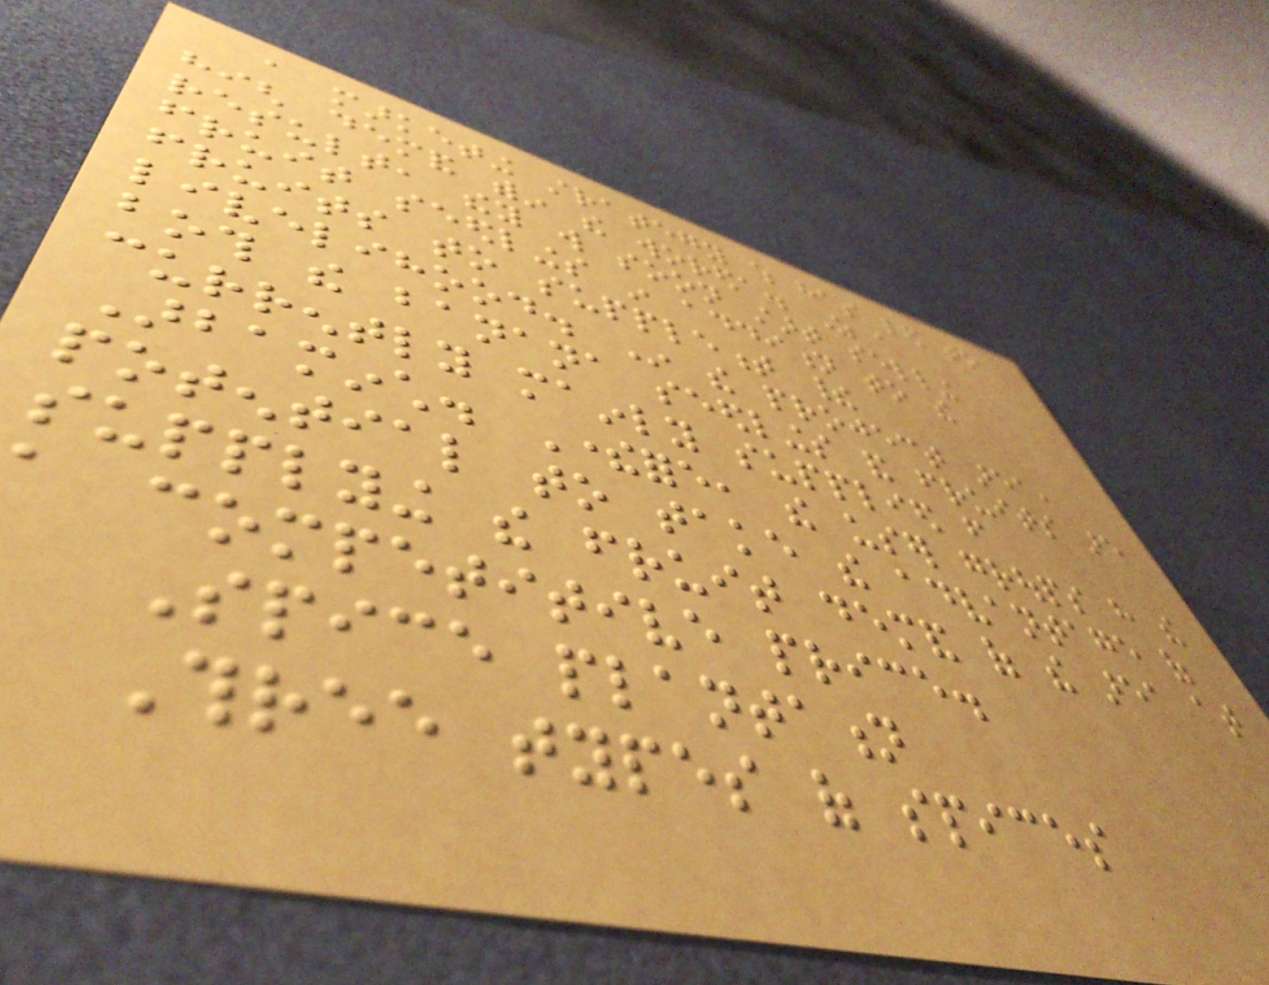a marketing strategy which has led to
high demand within the woreda. As a
result, they will soon start selling
fruit seedlings in addition to the
fruits to supplement their
livelihood. In the project area,
both the banana seedlings and fruits are
currently mainly supplied from
Arbaminch. Therefore, the user groups have the
potential to take the advantage of
supplying the fruit demand of the area at
a competitive price.
Spice plantation
Three types of spices
